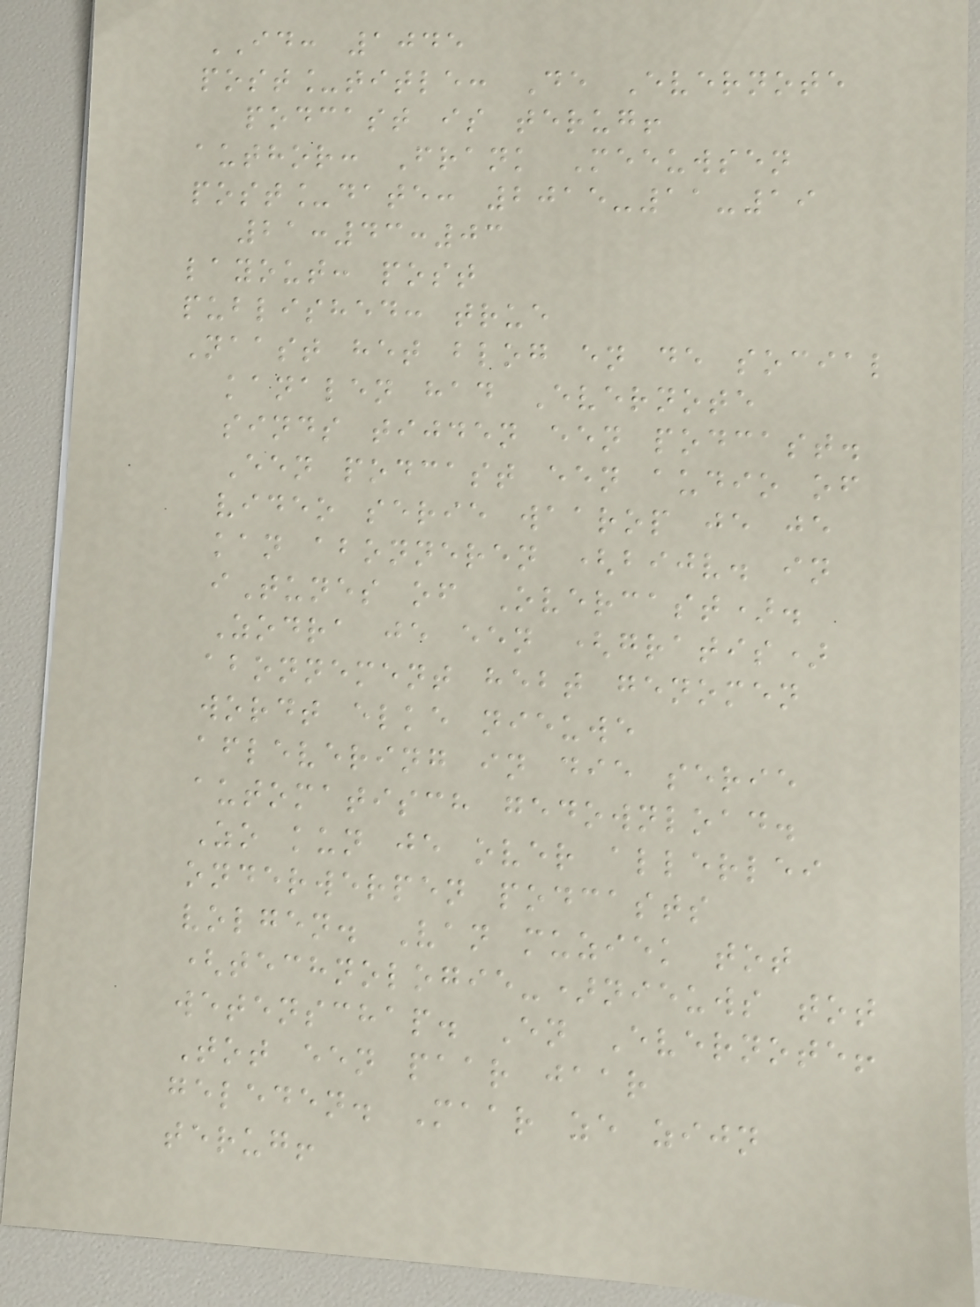ID: 1045
post_title: De Evernote
podcast is terug!
author: Frank Meeuwsen
post_date: 2015-11-19
21:43:03
layout: post
published: true
Naast het blog en de social
kanalen had Evernote
sinds tijden een podcast.
Een podcast een audio of
video serie waarop je je
kan abonneren (bijv. in
iTunes of Overcast).
Zodra je een (gratis)
abonnement hebt genomen
wordt elke nieuwe
aflevering in die serie
automatisch gedownload.
Zo kun je over allerlei
onderwerpen podcasts
volgen. Van muziek tot
(technologie-)nieuws tot
wetenschap. En Evernote!
Tot een paar jaar
geleden. Maar ze zijn
terug!
